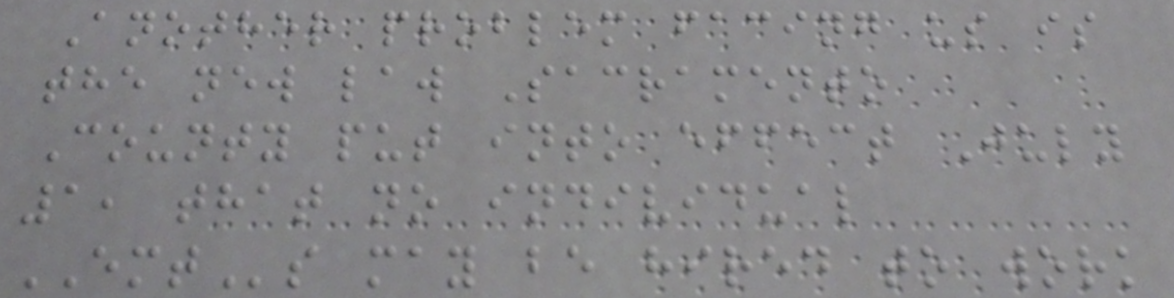Another problem facing us is
the new law Sacramento
County put into effect July
1, that no individual
EMTs may be hired to work
